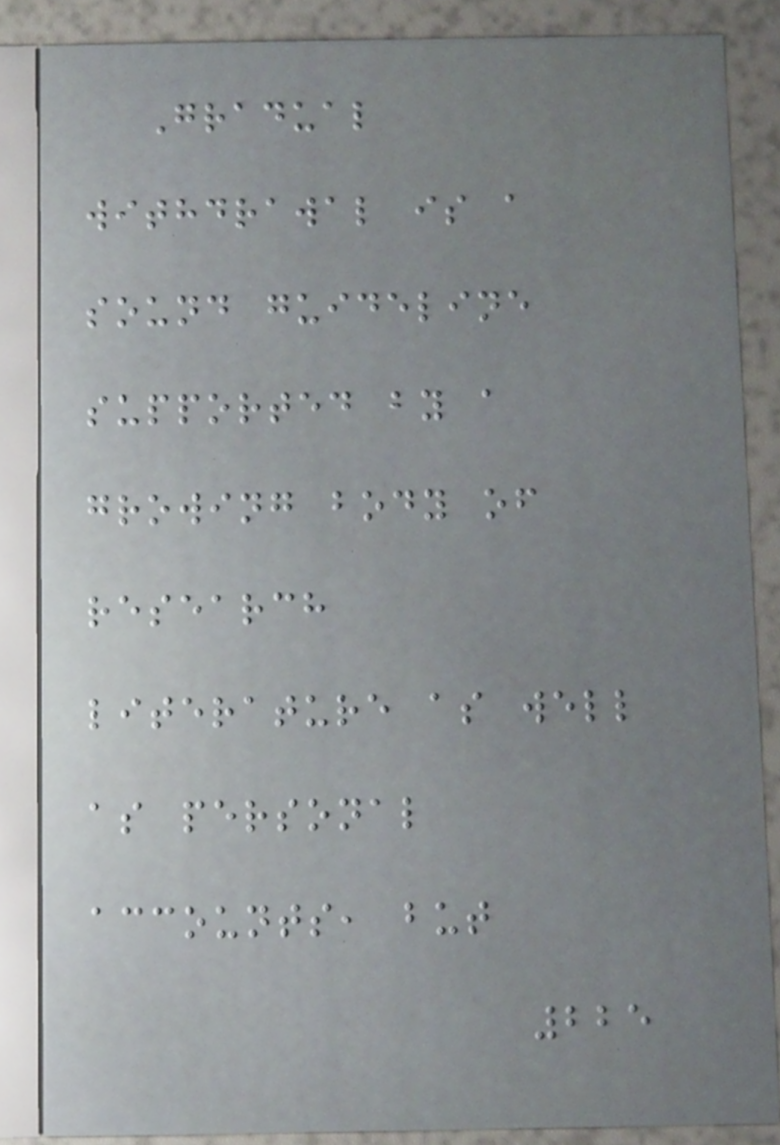Gradual
withdrawal is a
sound guideline
supported by a
growing body of
research
literature as well
as personal
accounts, but
225
